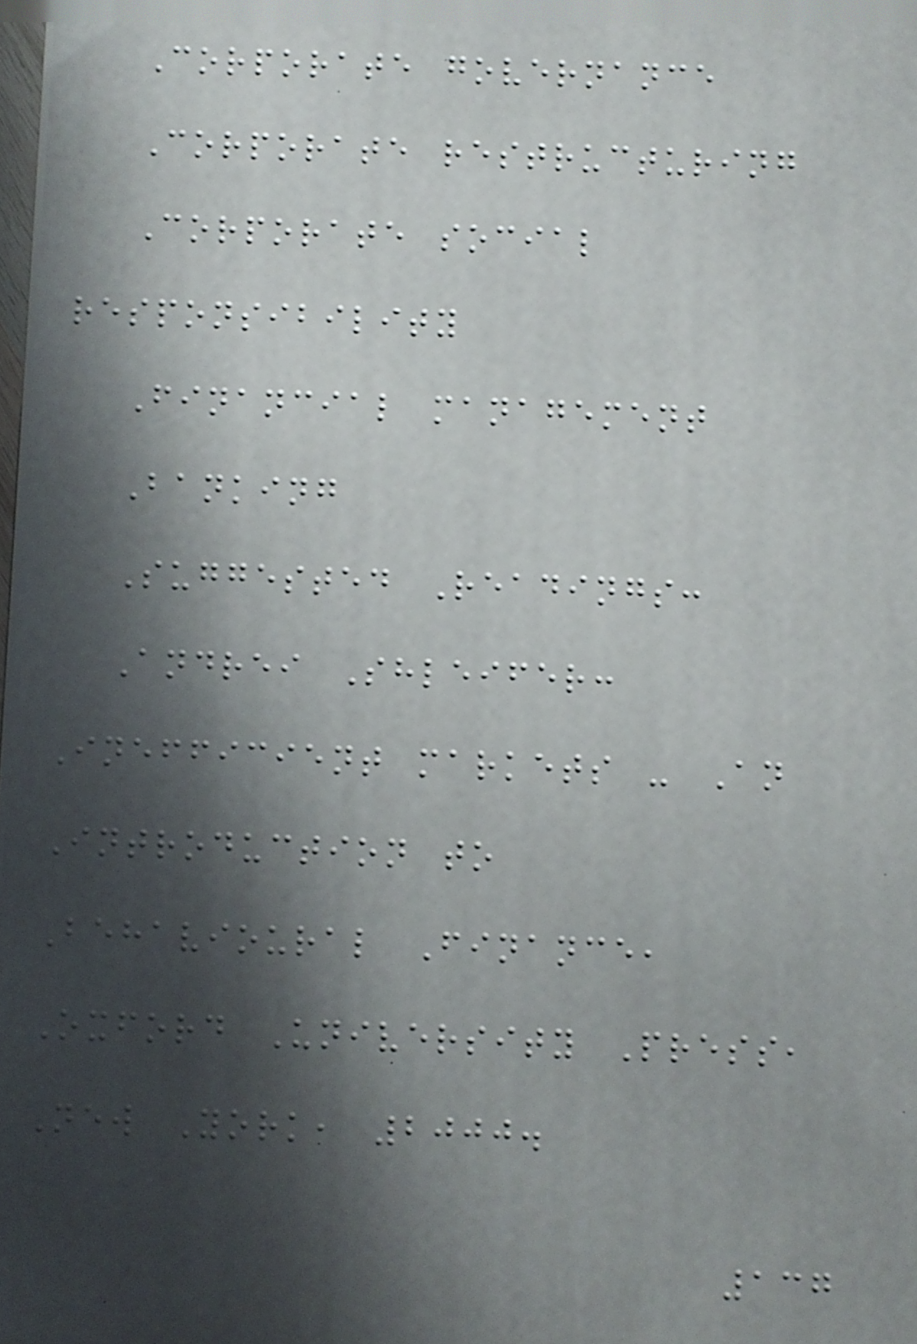Corporate governance
Corporate restructuring
Corporate social
responsibility
Financial management
Banking
Suggested Readings:
Andrei Shleifer:
Inefficient markets - An
Introduction to
Behavioural Finance,
Oxford University Press,
New York, 2000.
137
